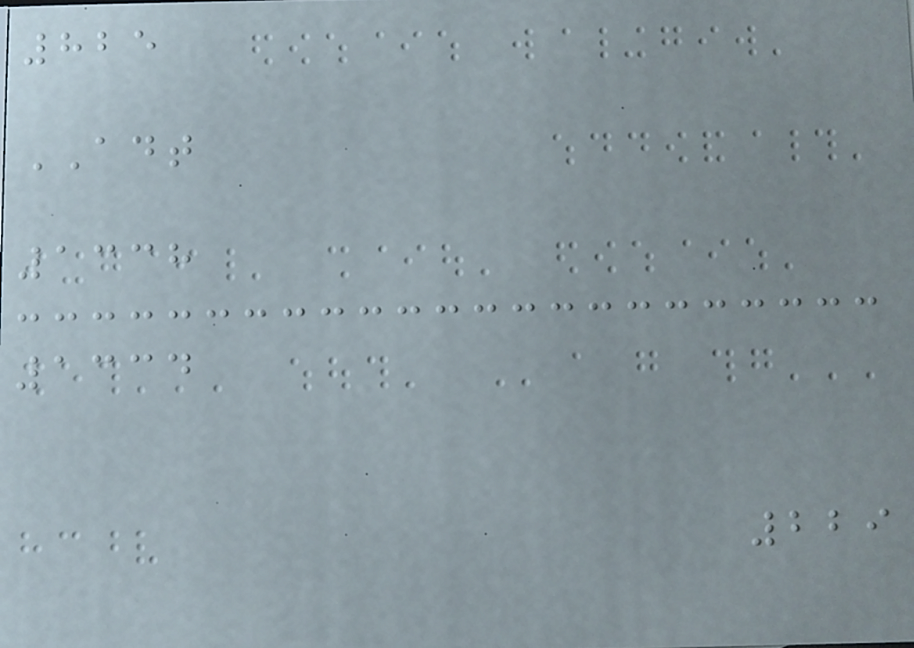825
ADT
1338
1334
229
